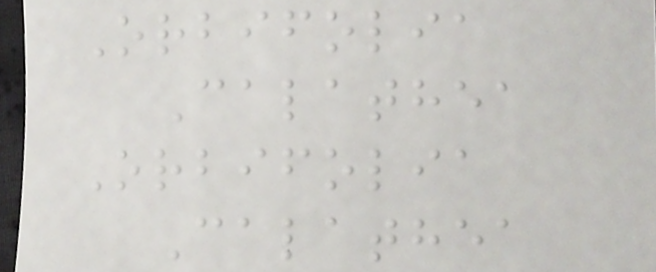Orbifolia
Calathea
Orbifolia
Calathea
